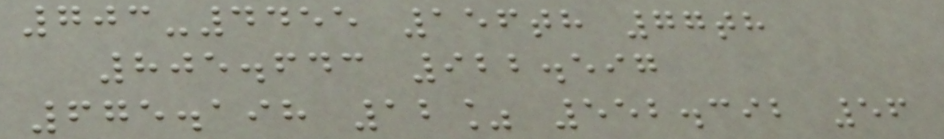703-4455 156th 77th
805.643 922.597
675.198 12% 552.392 56
